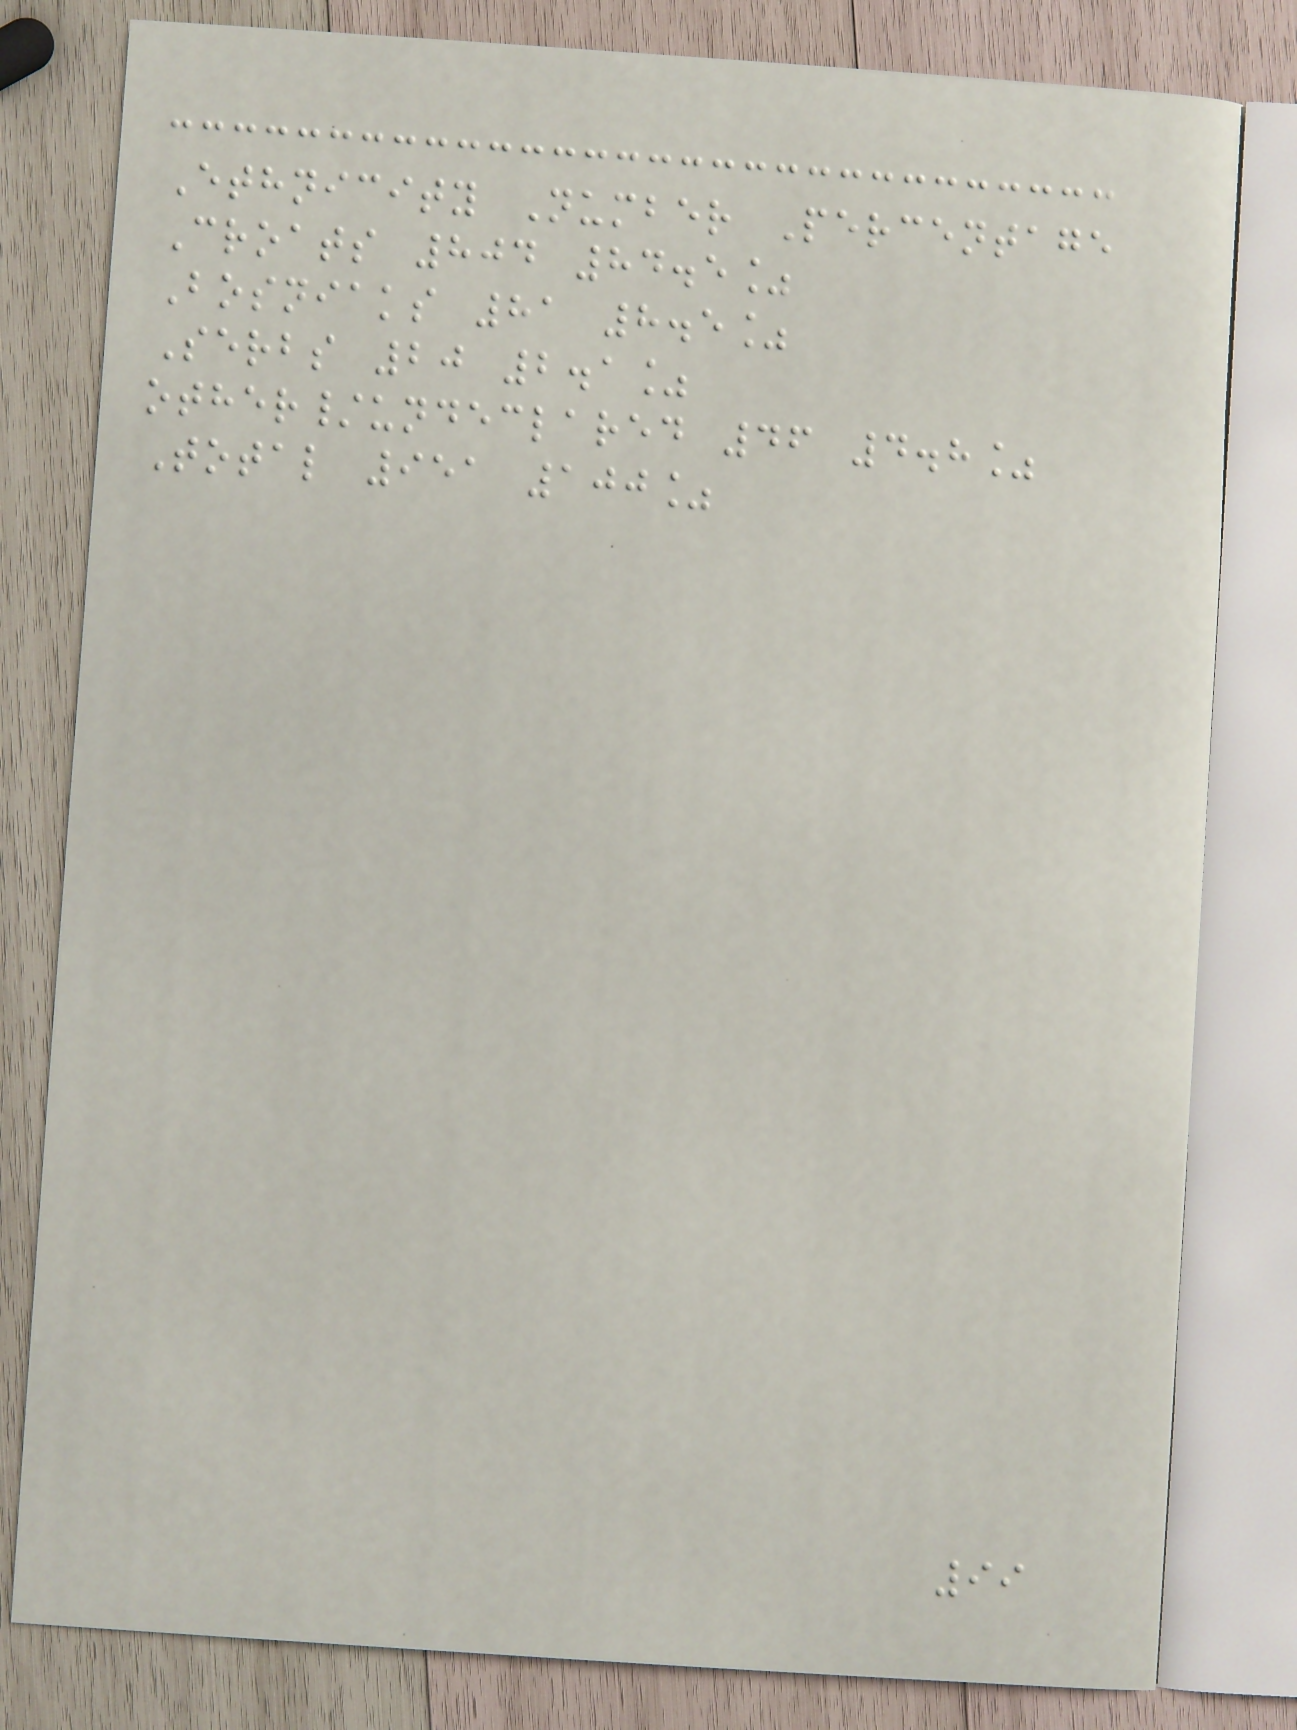Ethnicity Number Percentage
Croats 804 84.5%
Bosniaks 81 8.5%
Serbs 20 2.1%
other/undeclared 46 4.8%
Total 951 100%
99
